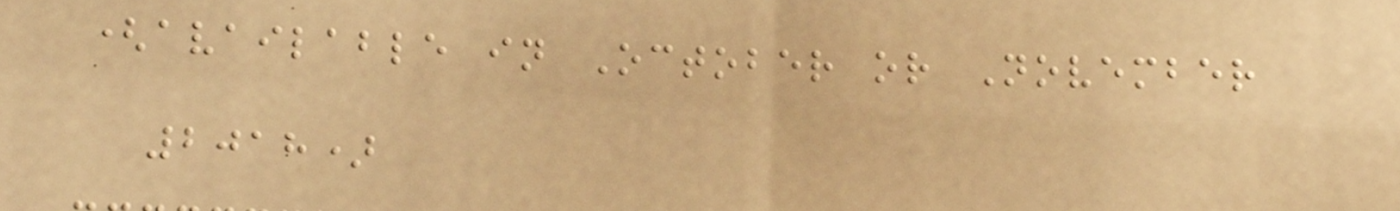(available in October or November
2018)
